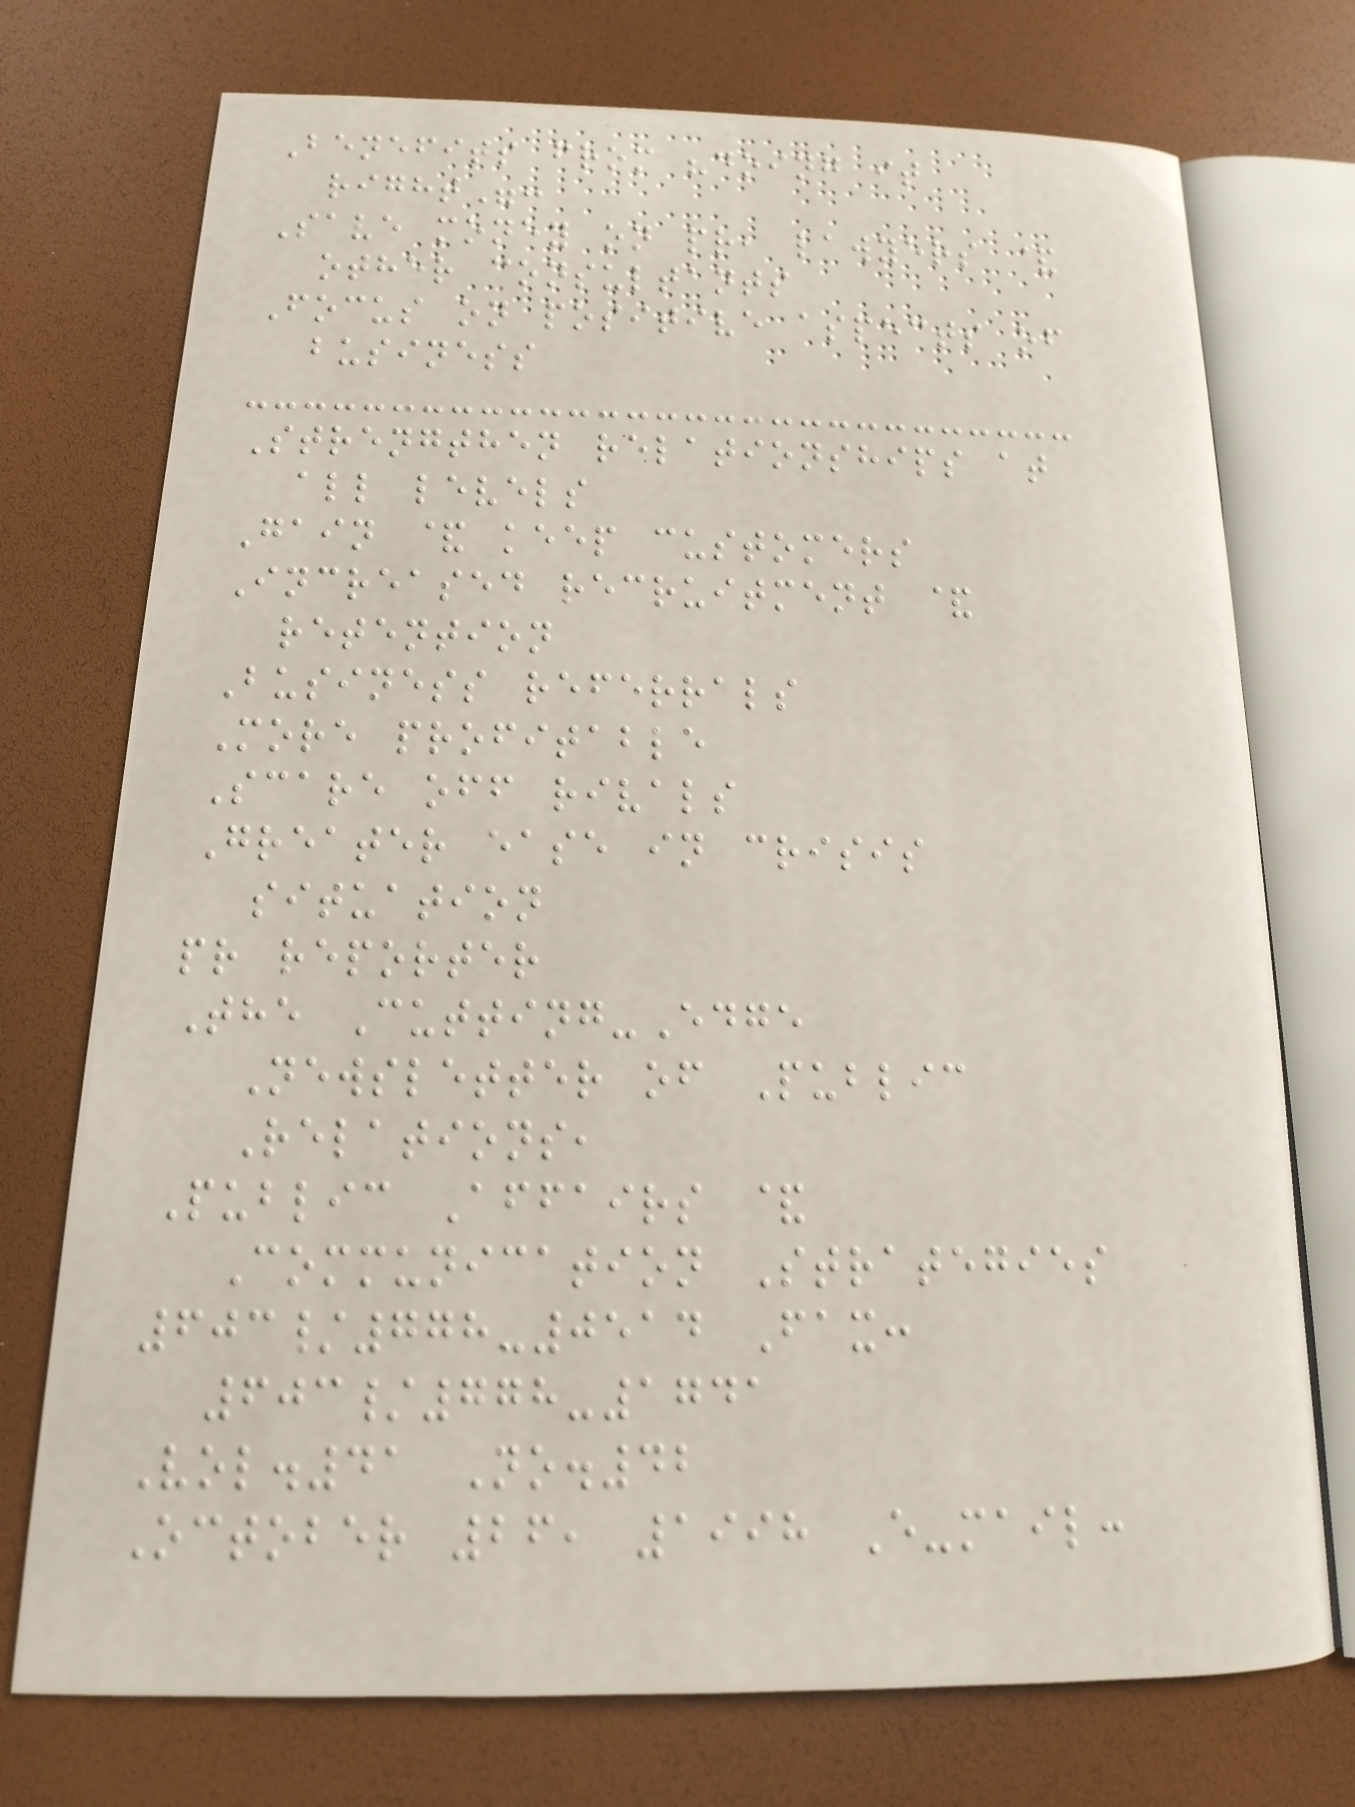Benefits from "doing it
right":
Save money on pr, lawyers &
other consultants
Focus on positive aspects of
business
Strengthen relationships at
all levels
Gain & keep customers
Increased recruitment &
retention
Business referrals
More profitable
Scare off rivals
Greater ease in crisis
situation
pr reporter
The Cutting-Edge
Newsletter of Public
Relations,
Public Affairs &
Communication Strategies
603/778-0514 Fax:
603/778-1741
Vol.41 No.42
October 26, 1998 E-mail:
